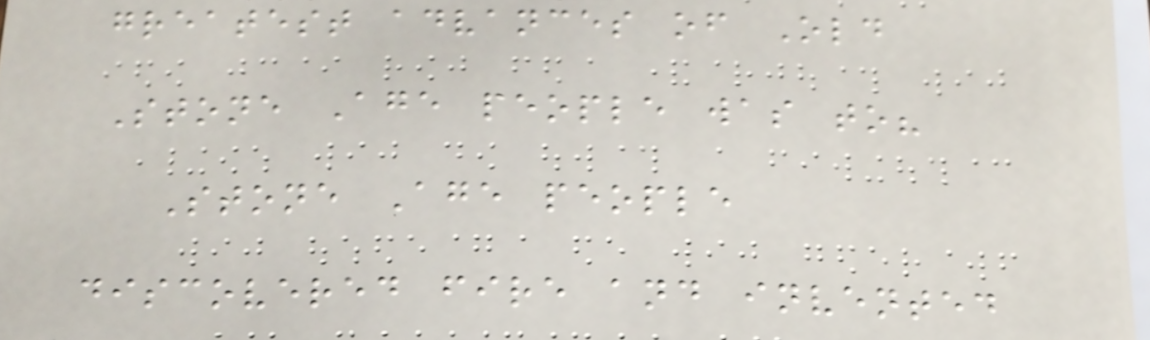greatest advances of Old
Stone Age people was to?
Stone Age people
discovered fire and invented
